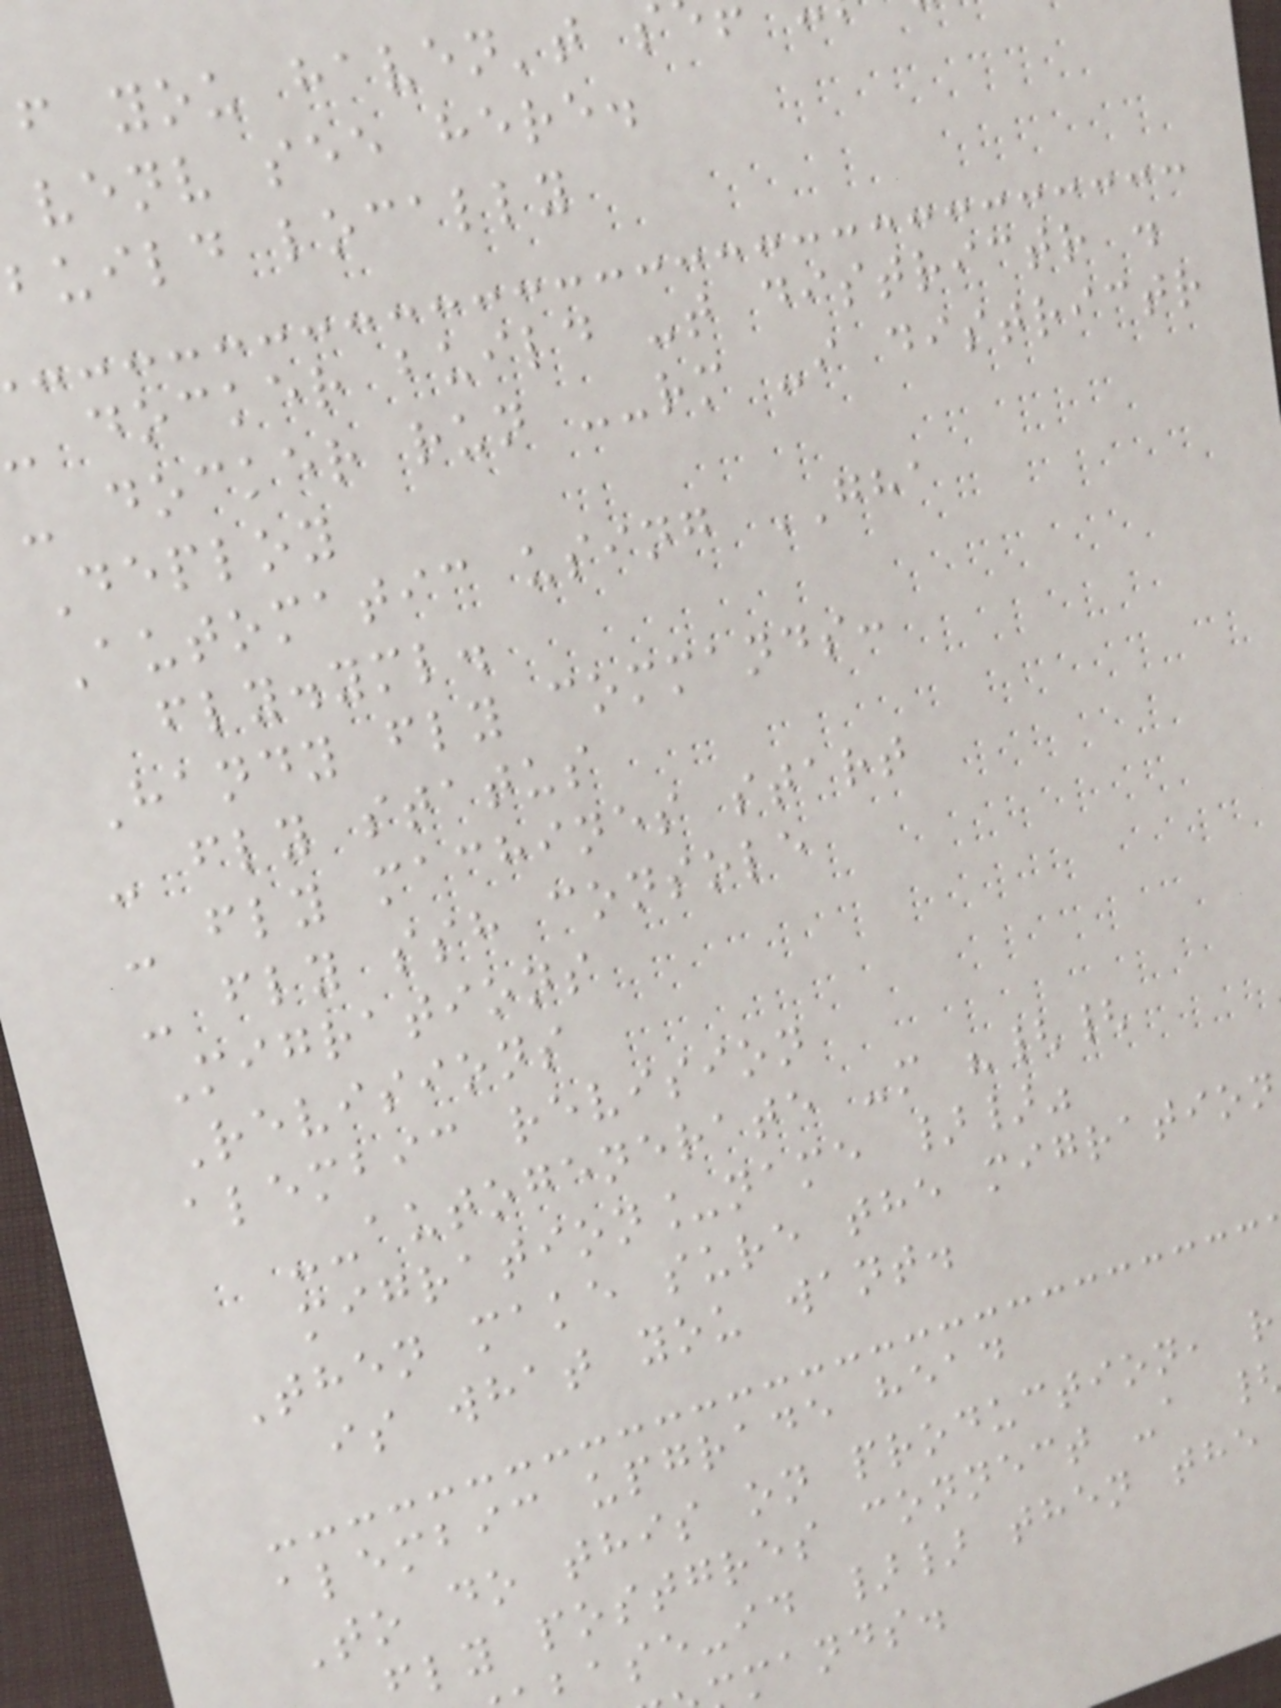f you haven't s
venv see here.
build locally
docker build -t districtr .
- docker run --rm -i districtr
Deploy
Automatic using GHA
fly.yml.
Handy fly commands:
- fly status
- fly machines start
- fly ssh console
Migrations
Revisions
alembic revision
--autogenerate -m "{{
migration_name }}"
Then make sure the migration
is what you want.
alembic upgrade head
To do this on production, r
fly postgres connect -a
ase-id }} then the
mands.
